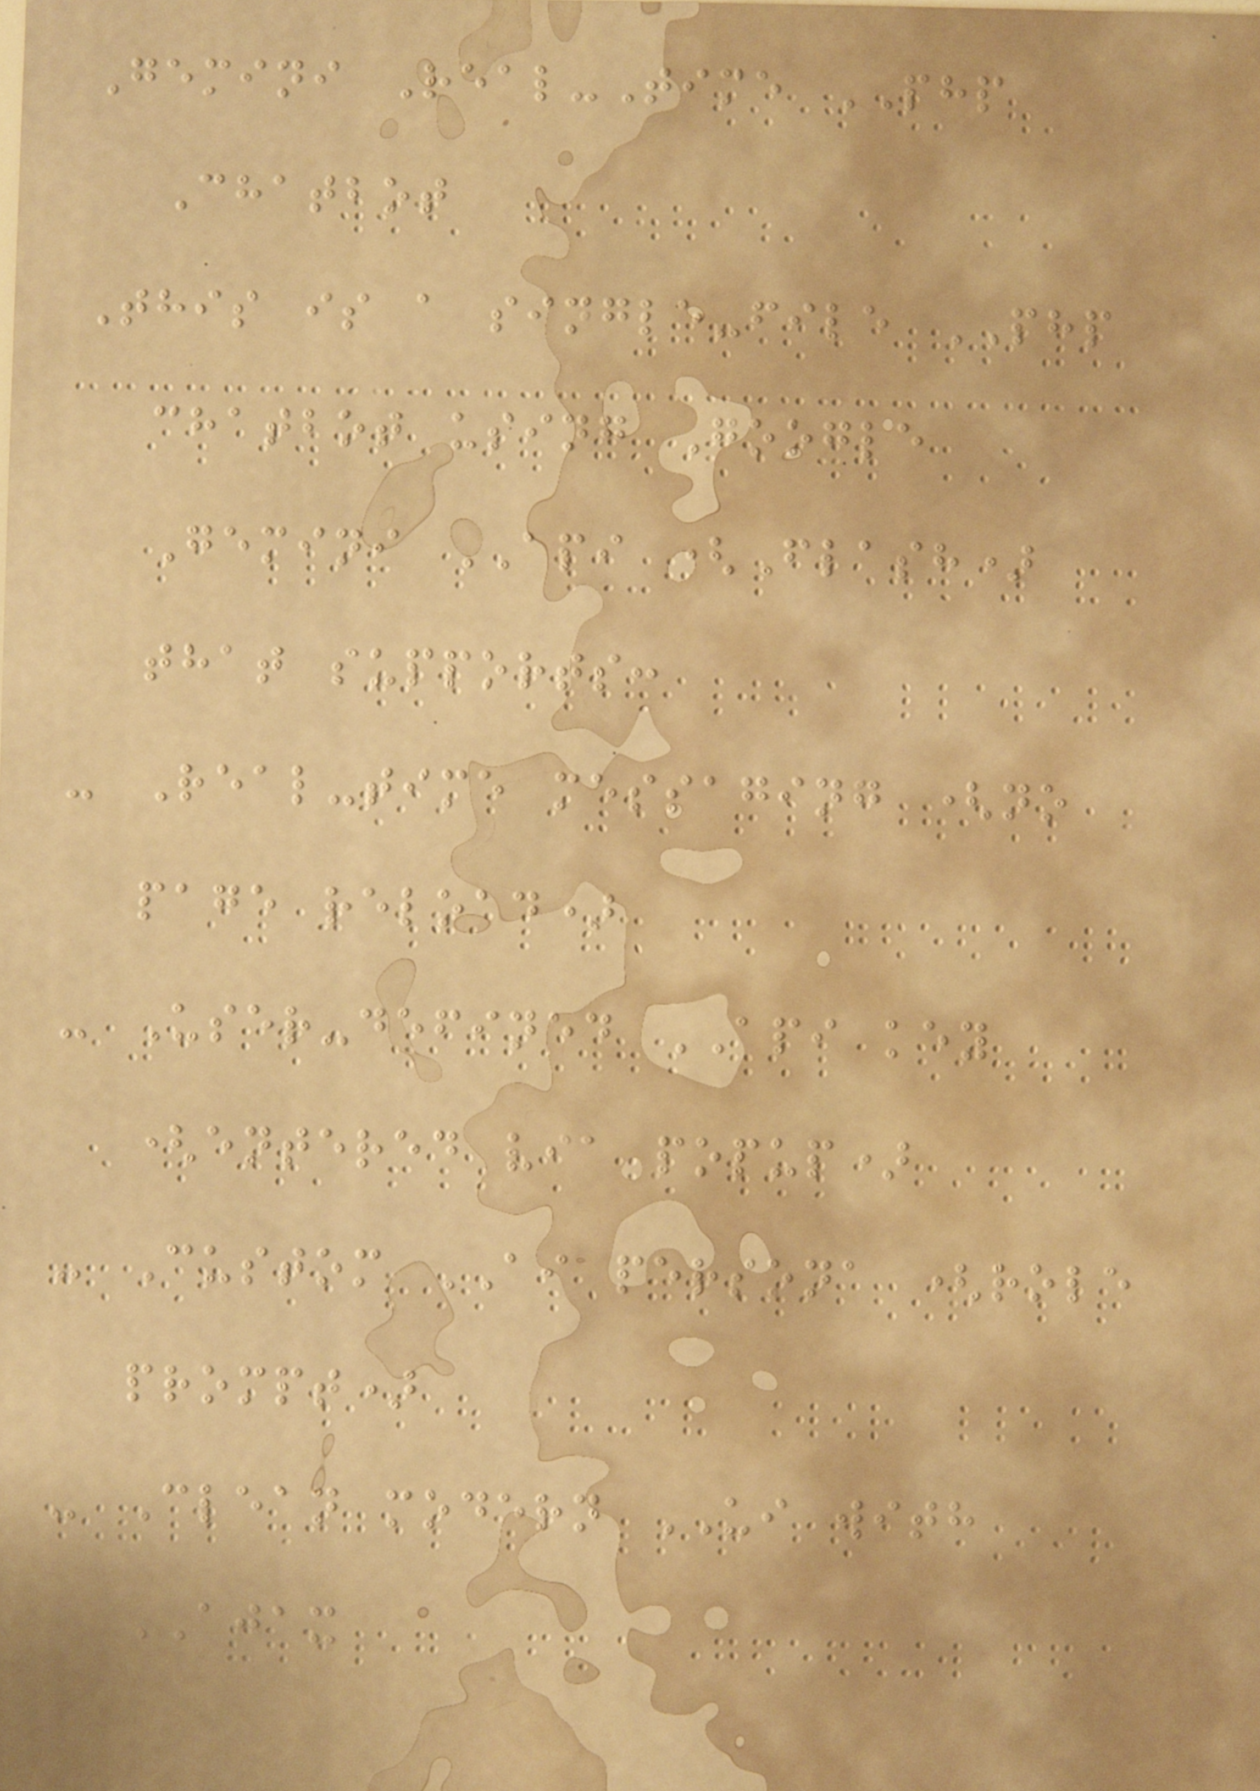Gemini Real-Time PHP
Chatbot
This is a single-file PHP
chatbot using Google
Gemini API (Flash)
that supports:
- Real-time messaging (no
page reload)
- User-defined API key
(entered via popup)
- Custom AI persona (role
prompt)
- Clean modern UI with
AJAX
